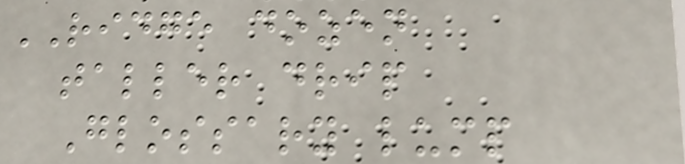RIDGE dozen
taller drip
Glossary lump
